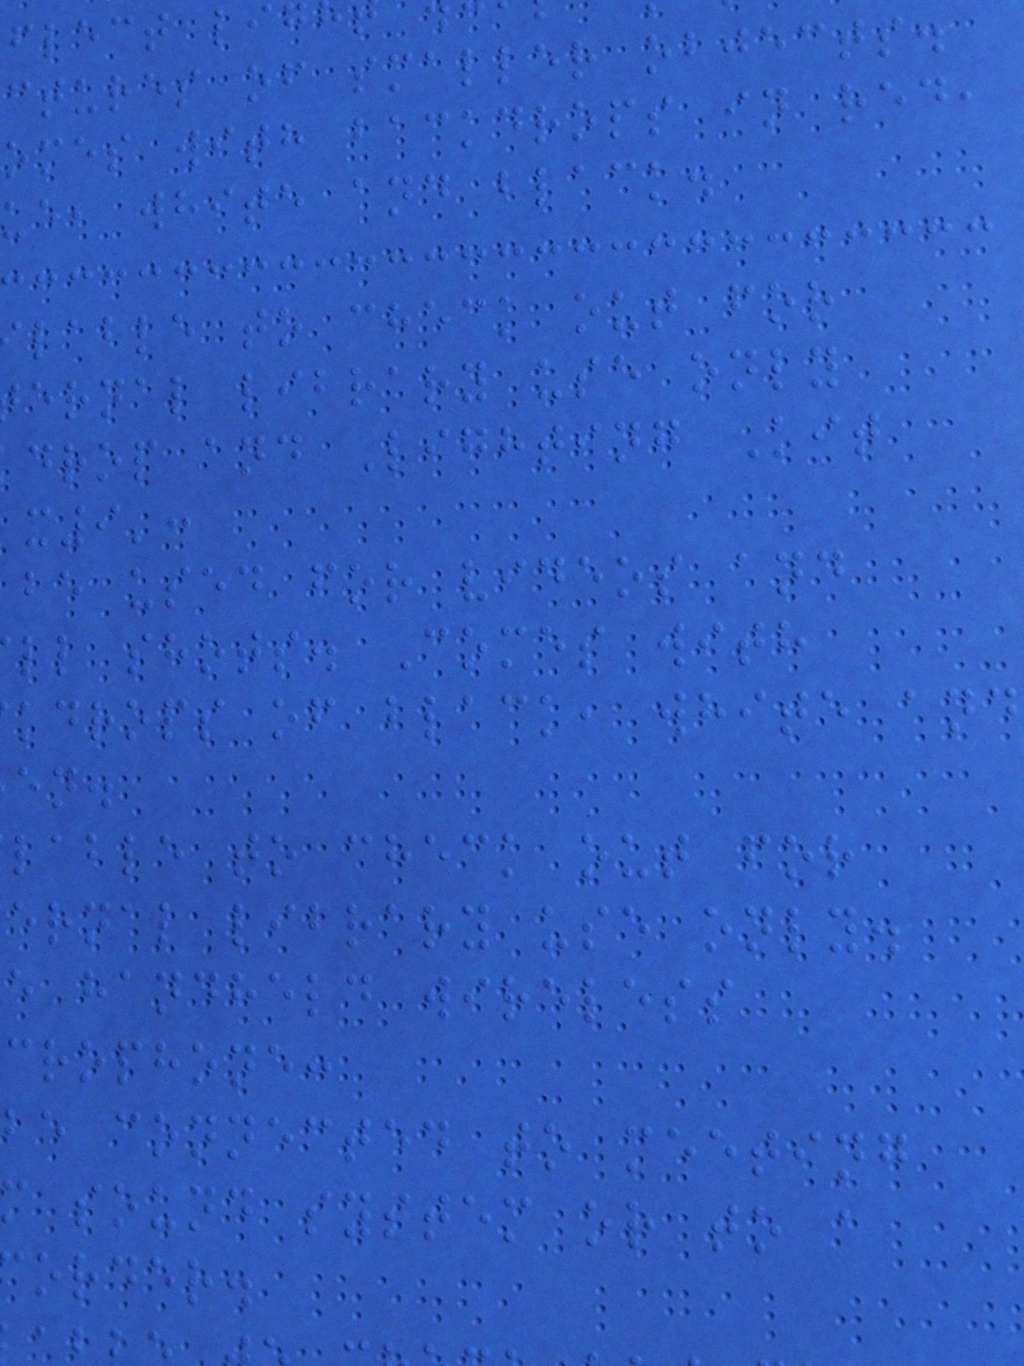flect li
ctures of smaller objects.
omes with backdrops in red,
ue, white and black.
lable to check out for
ernal library use only
drop and Lighting Kit
x9':
be used for videos and
ll shots. Comes with
kdrops of black, white and
lable to check out for
ernal library use only.
e handheld wireless
crophone:
be connected to meeting
sound system or to a
order.
